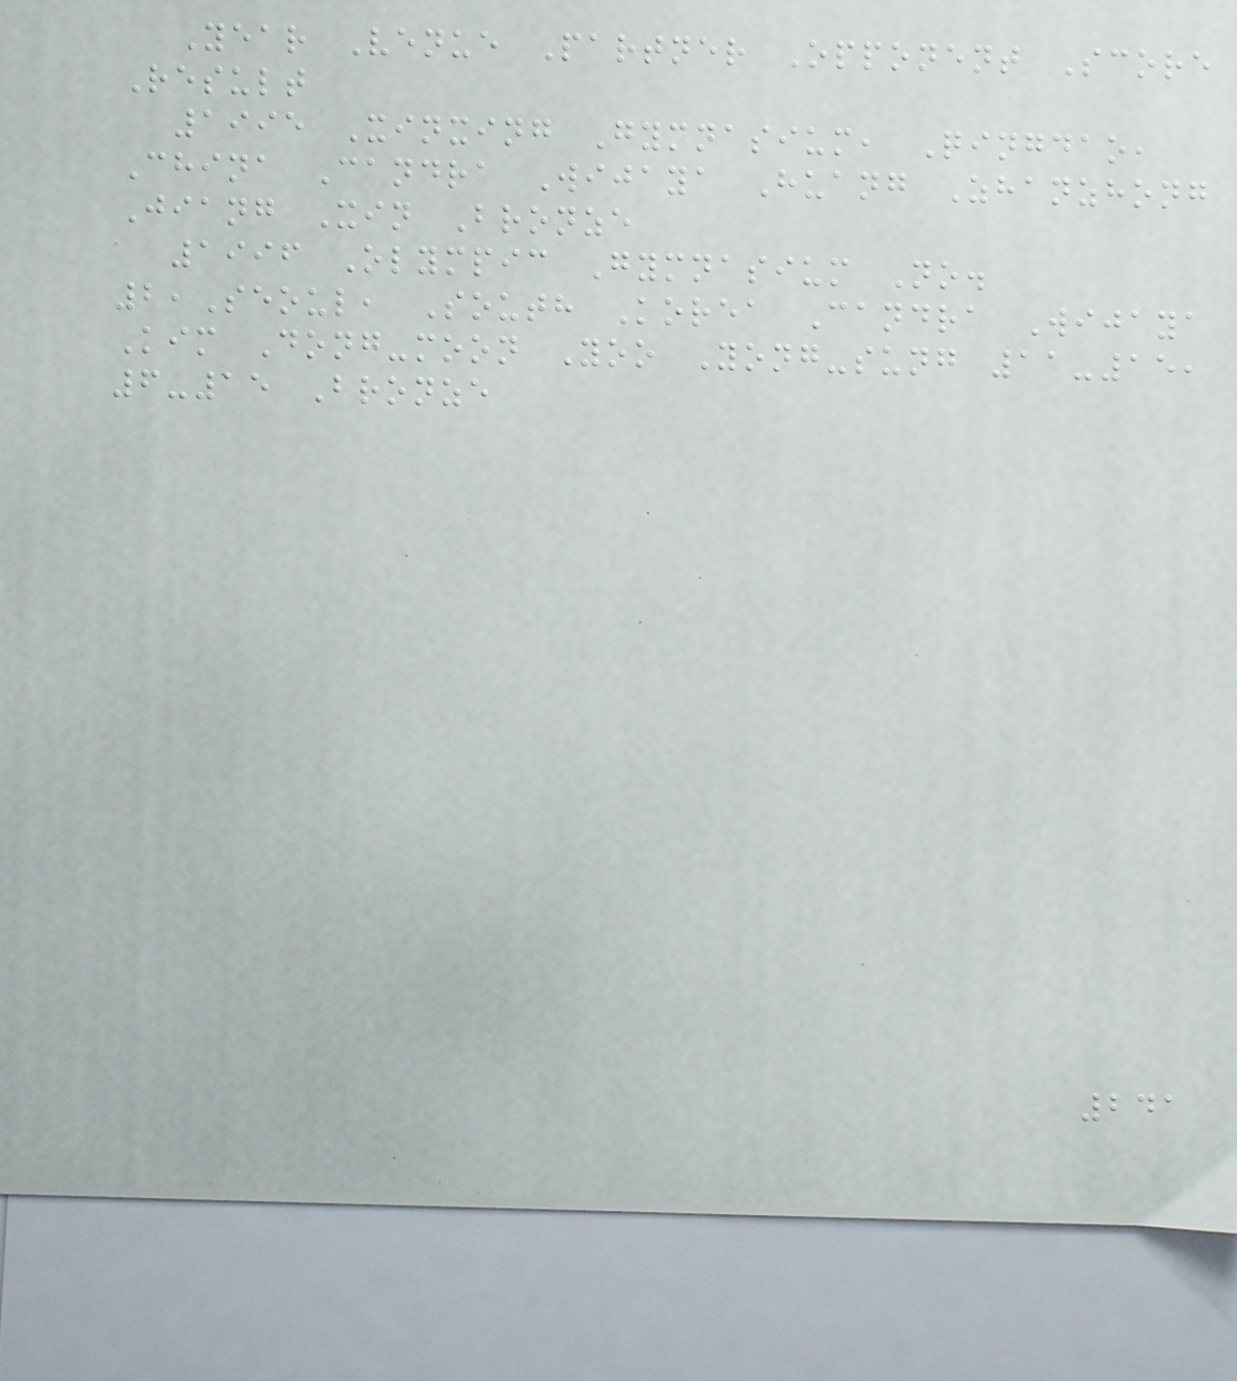Year Venue Partner Opponent Score
Result
1995 Xinxing Gymnasium, Qingdao,
China Candra Wijaya Huang Zhanzhong
Jiang Xin Bronze
1996 Olympic Gymnasium No.
2,Seoul, South Korea Candra Wijaya
Kim Dong-moon Yoo Yong-sung 11-15,
6-15 Bronze
241
